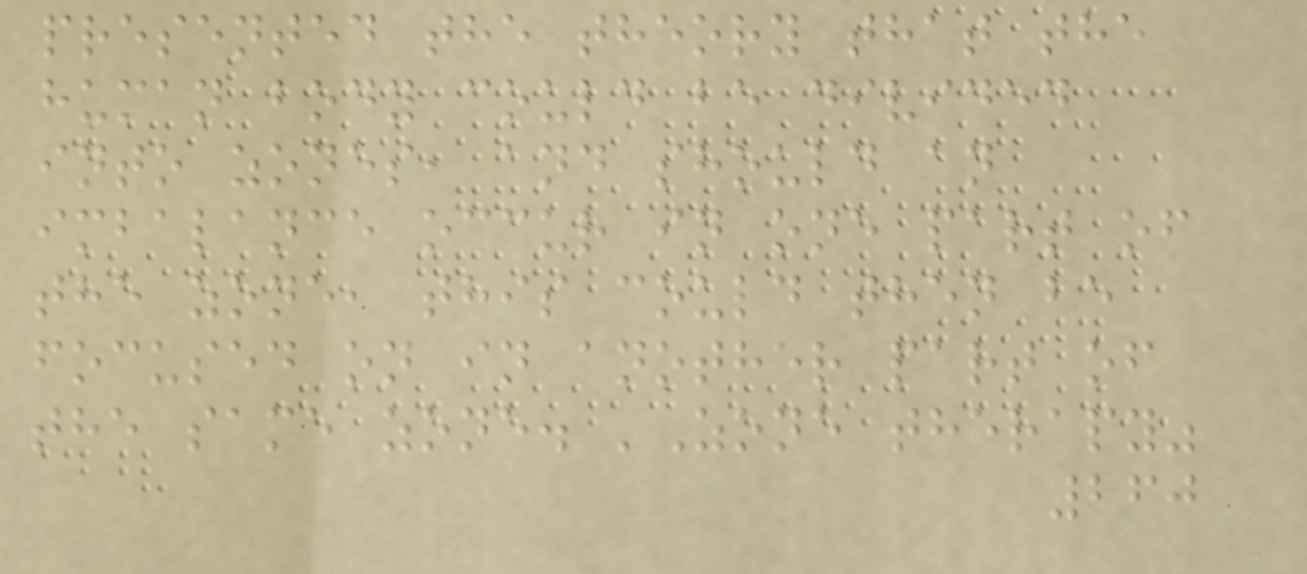presented the theory that the
human body could be divided
into zones, and should an
imbalance occur in one part of
the zone, this could then be
focused on in another part of
the same zone. 'Zone therapy"
260
